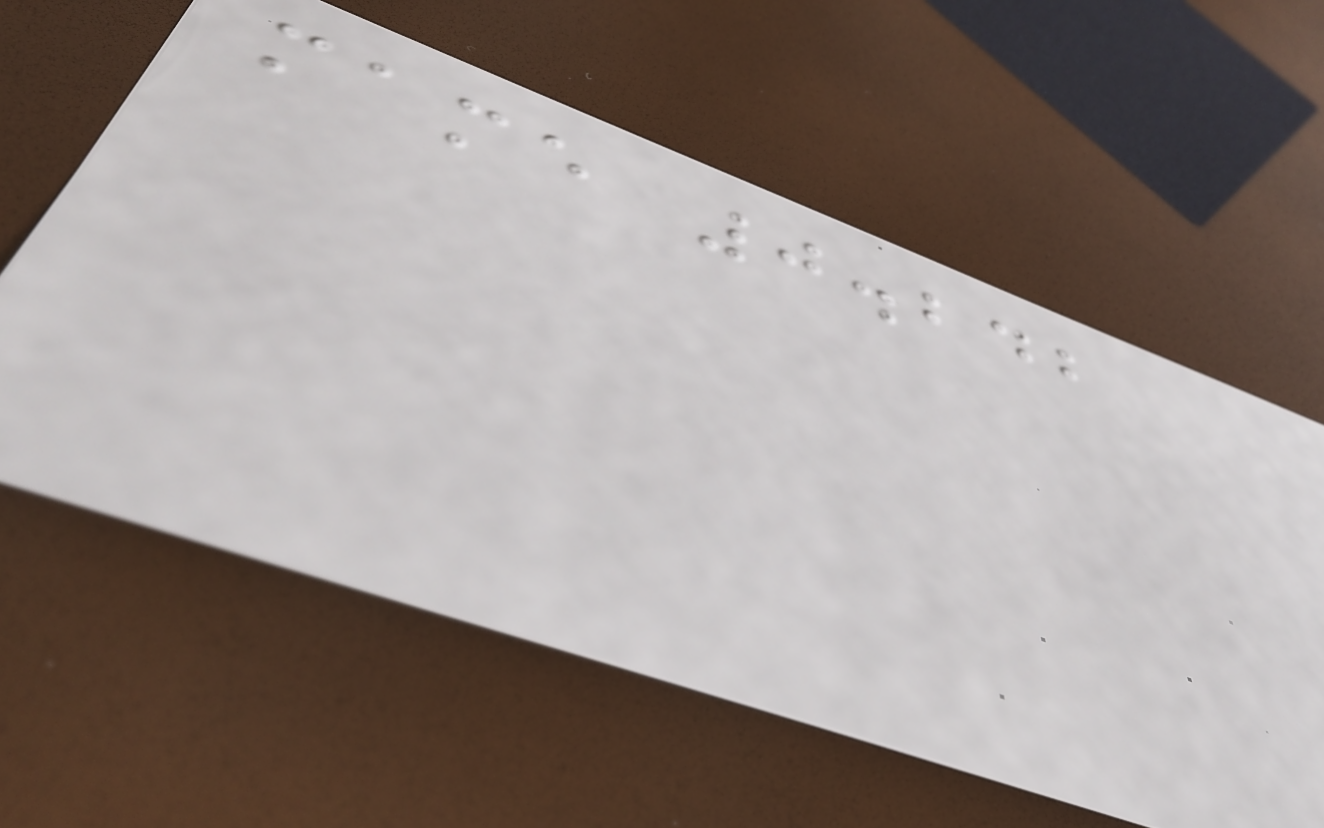mame 0.242
